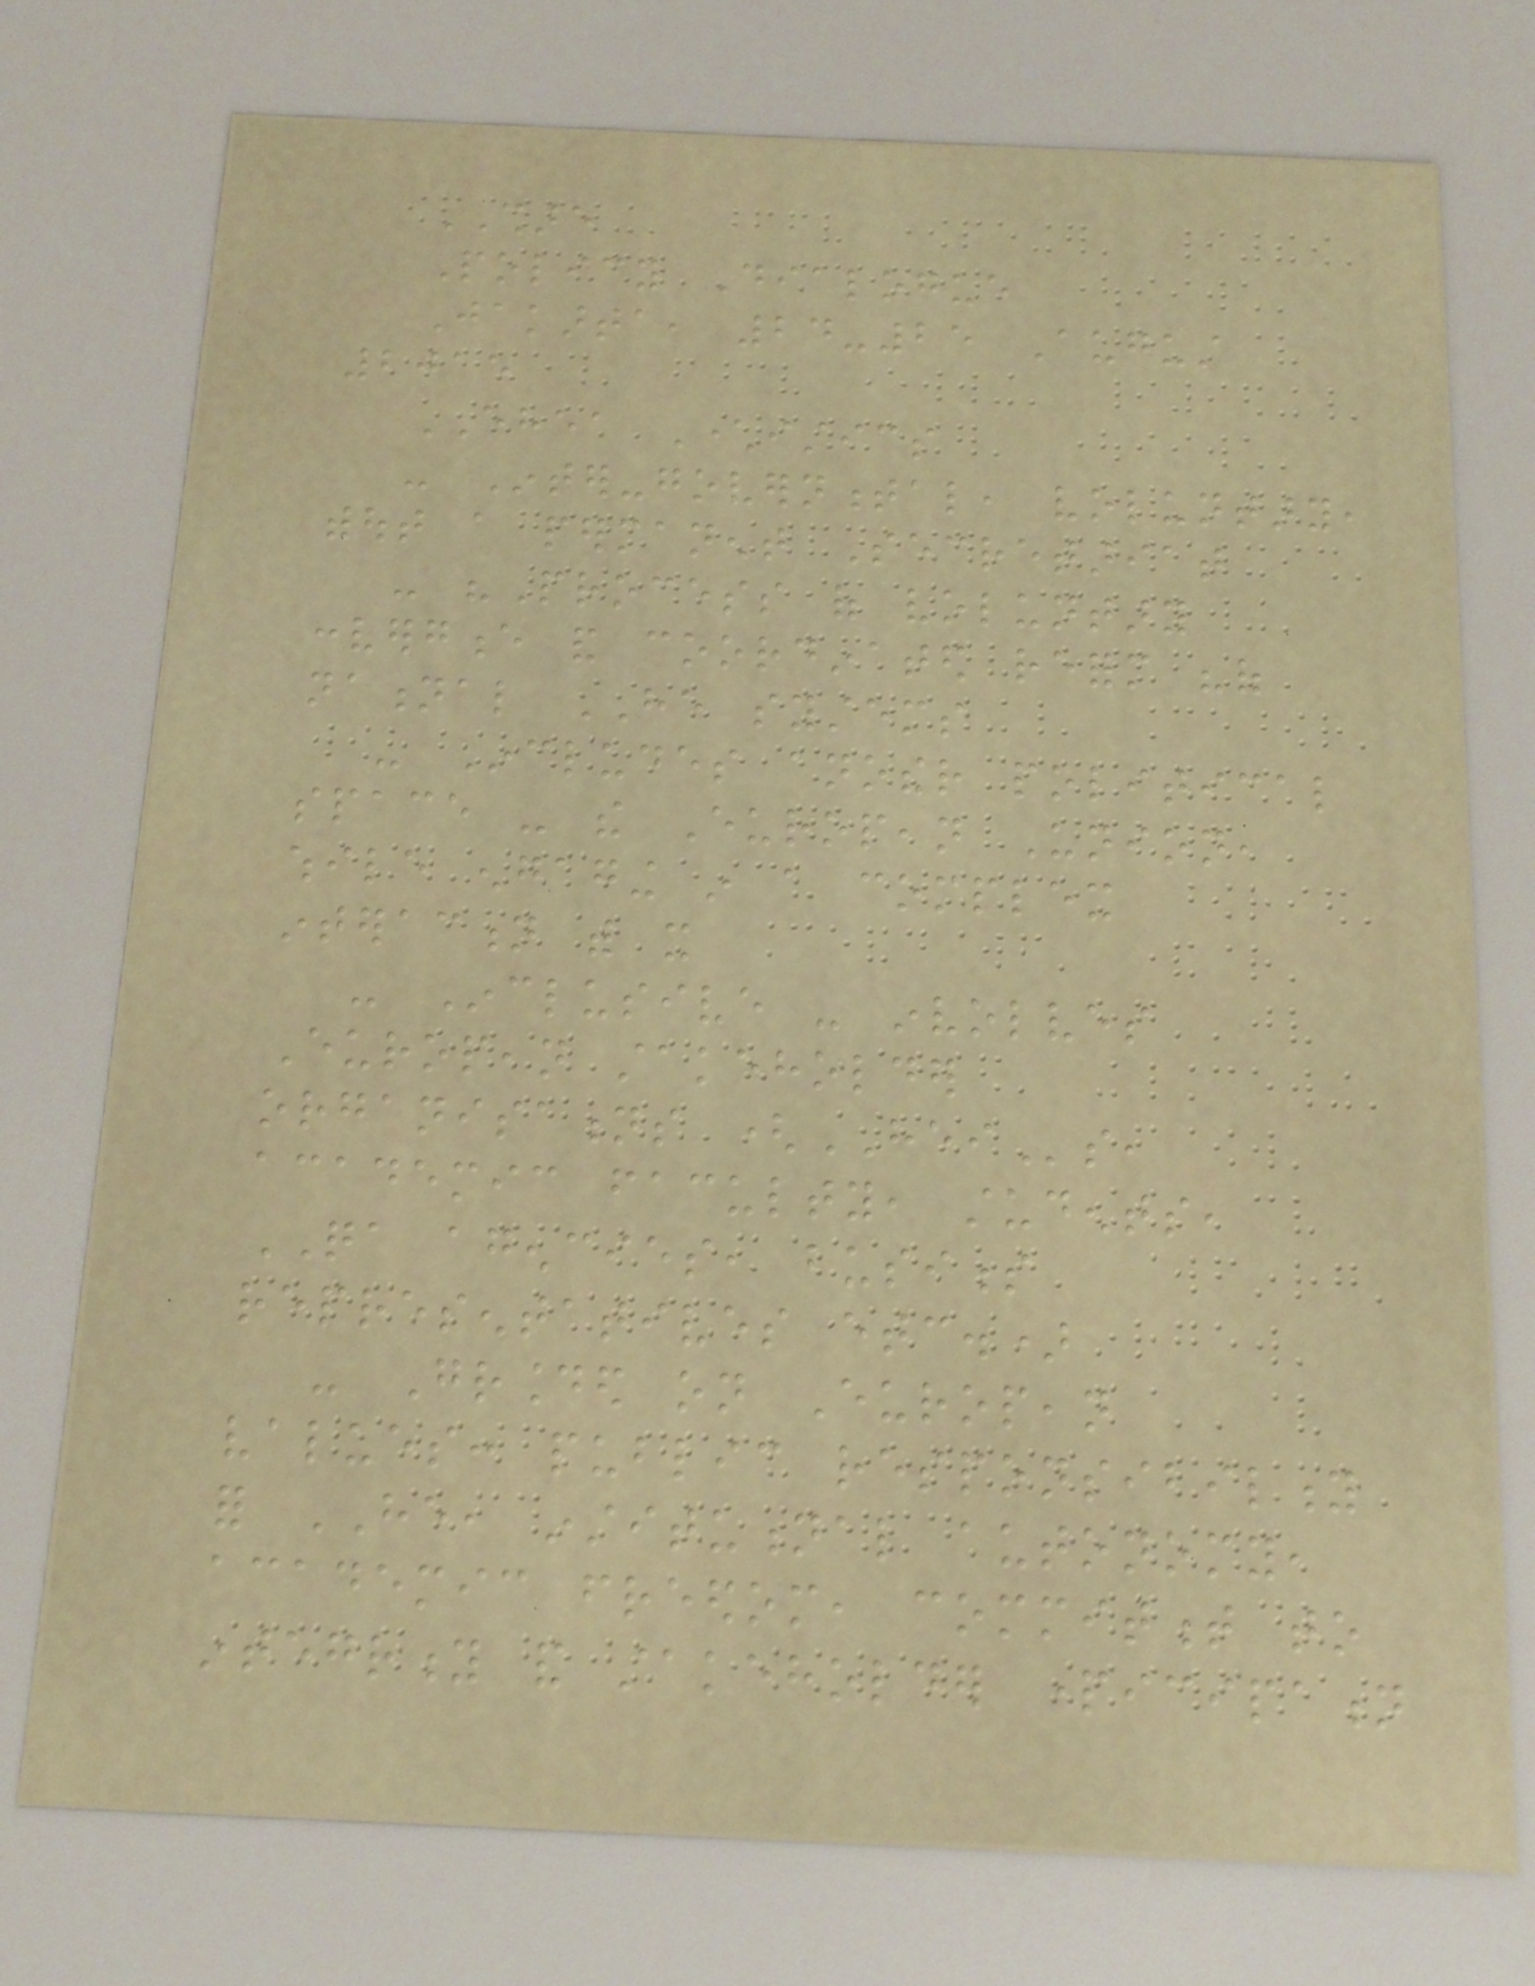SHARE
Policy Dialogue
Jakarta, 24-25 August
2015
EHEA Characteristics
- Inter-governmental, voluntary,
without a permanent Secretariat
- "Process of voluntary
convergence and coordinated reform "of
national HE systems
- Includes another political
space - the European Union,
while engaging in a complex
interaction with it
- Inclusive - involves
European stakeholder
organisations (HEIs,
academic faculty, students,
QA agencies, business
representatives etc.)
- Grounded on European
values: public responsibility
for HE, institutional autonomy,
academic freedom, commitment to
integrity and stakeholder participation
